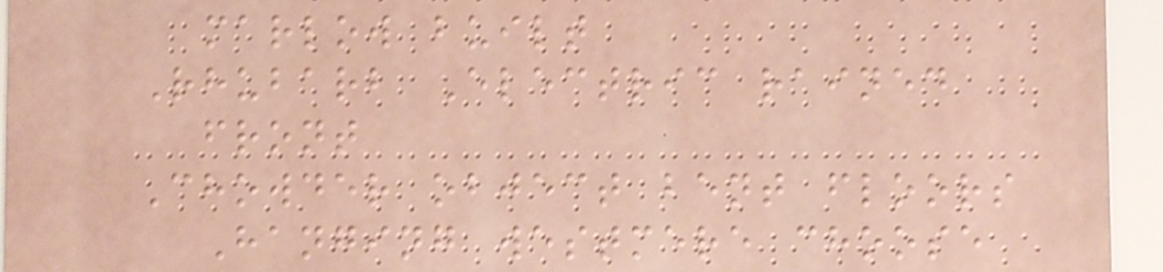marlow built
Rhubarb Electric rained
front
Chowder object bent floors
Hanging westmere choose
